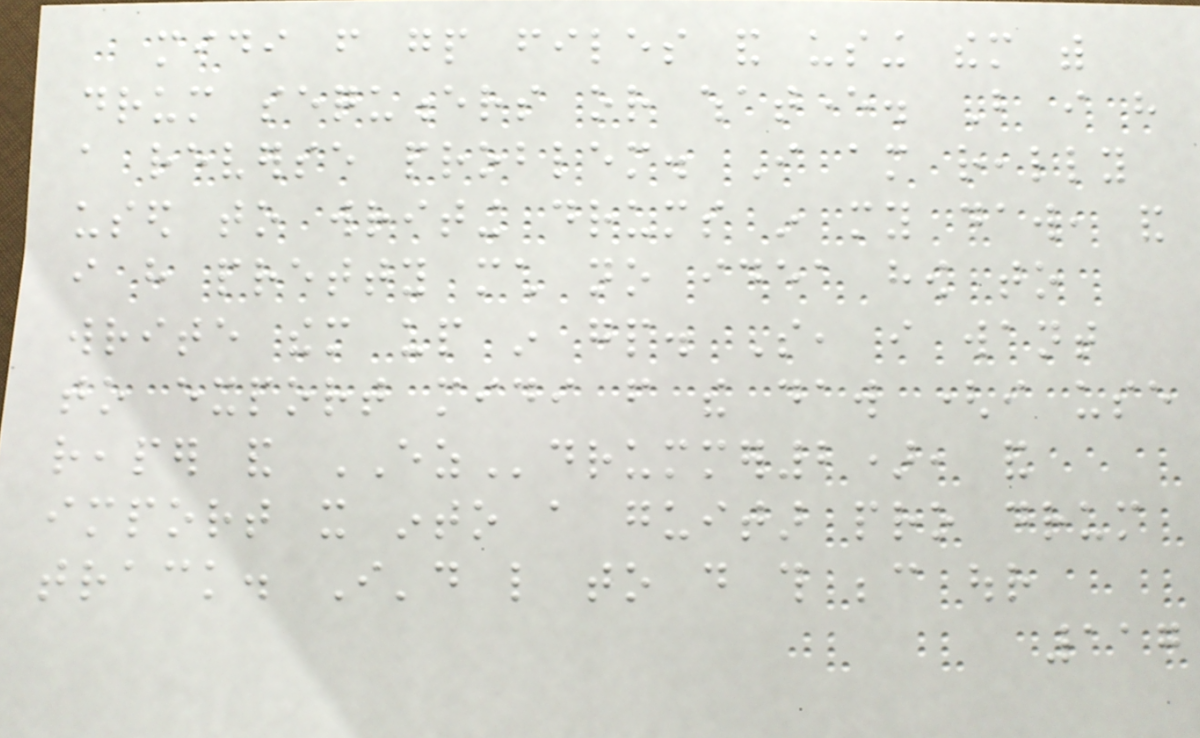midi from gp files and using them with
drum sequencers or whatever. But i have
a reverse problem. I am really
used to writing drums in my daw, and
i have pretty much no idea how to
write them up in gp. So, i want
to export midi from the daw (i use
reaper and EZdrummer2), and
import it into a guitar pro drum
track. I'd like to do this because our
117
